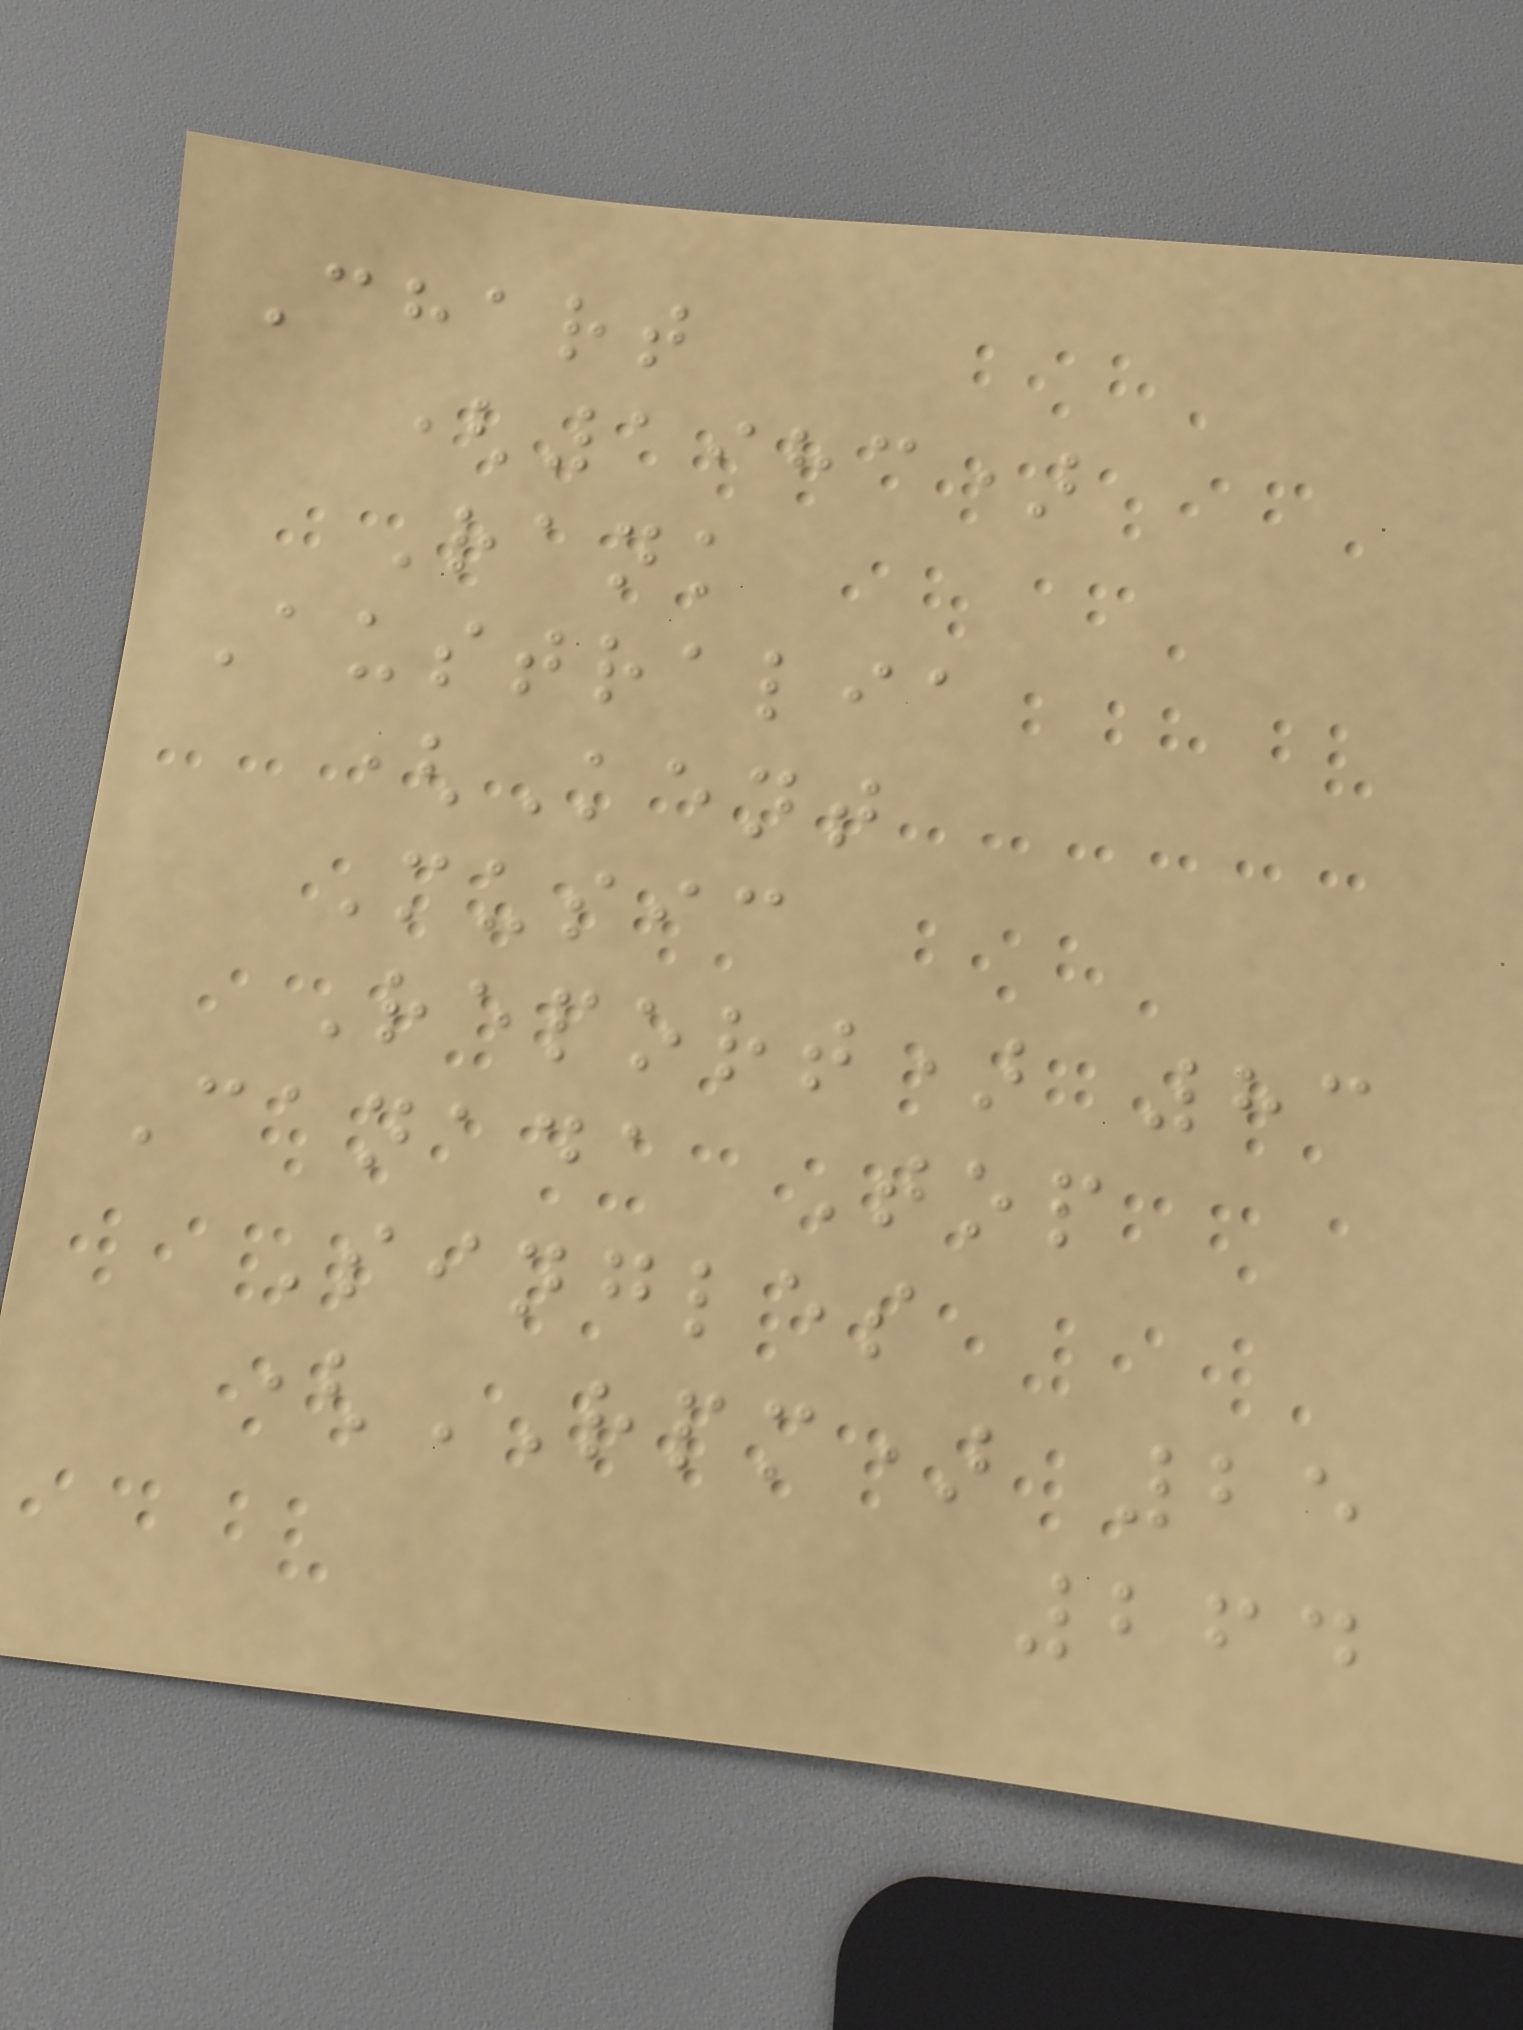Chart
(1983)
Rank
Australia
(Kent
Music
Report) 83
Canada Top
Singles
(RPM) 25
264
